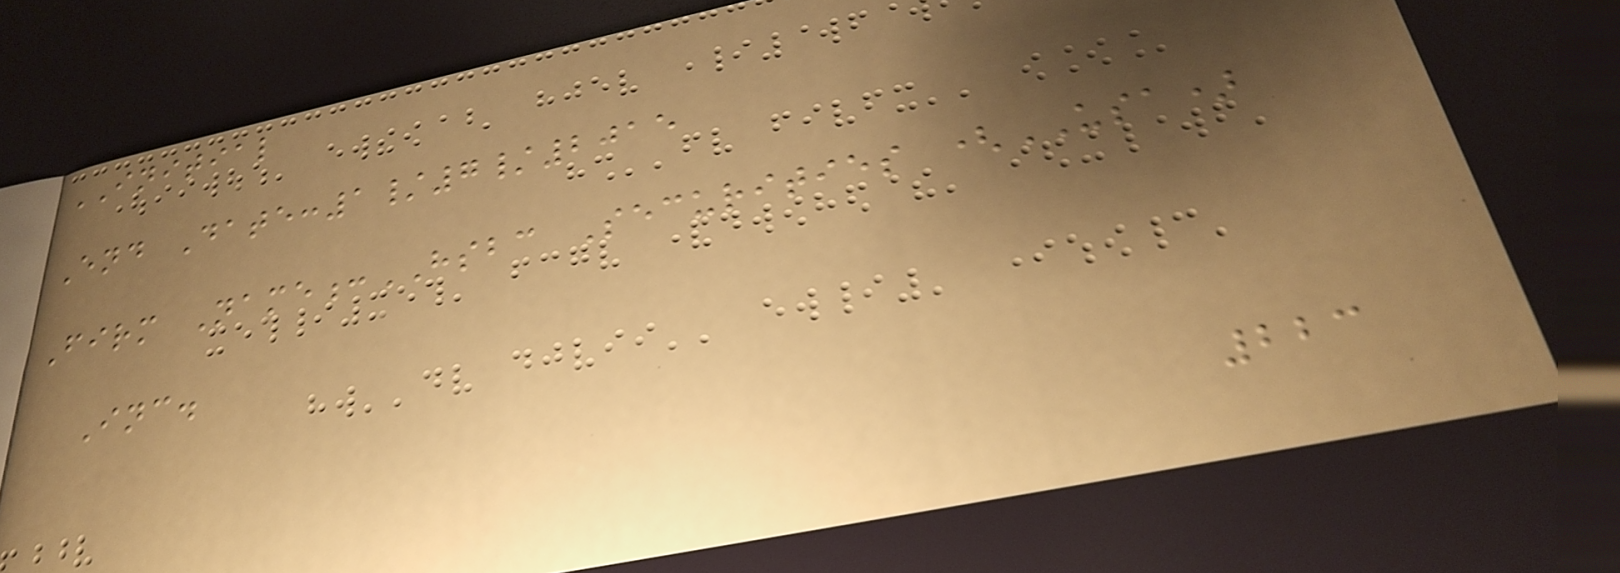INITIAL
End Date:1/7/2015
Firm Name:HSBC Securities (USA)
Inc.
223
